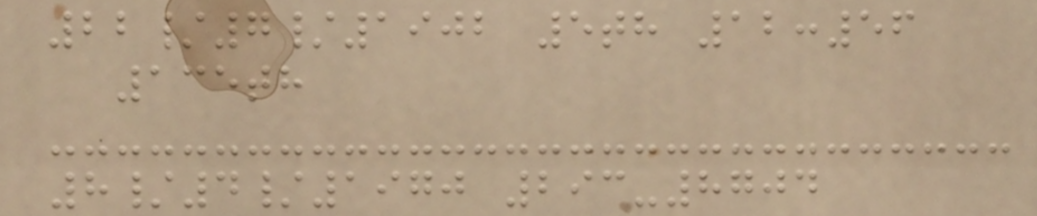22/7/1902 5th 12:56
135th
8/4/1970 293-8704
